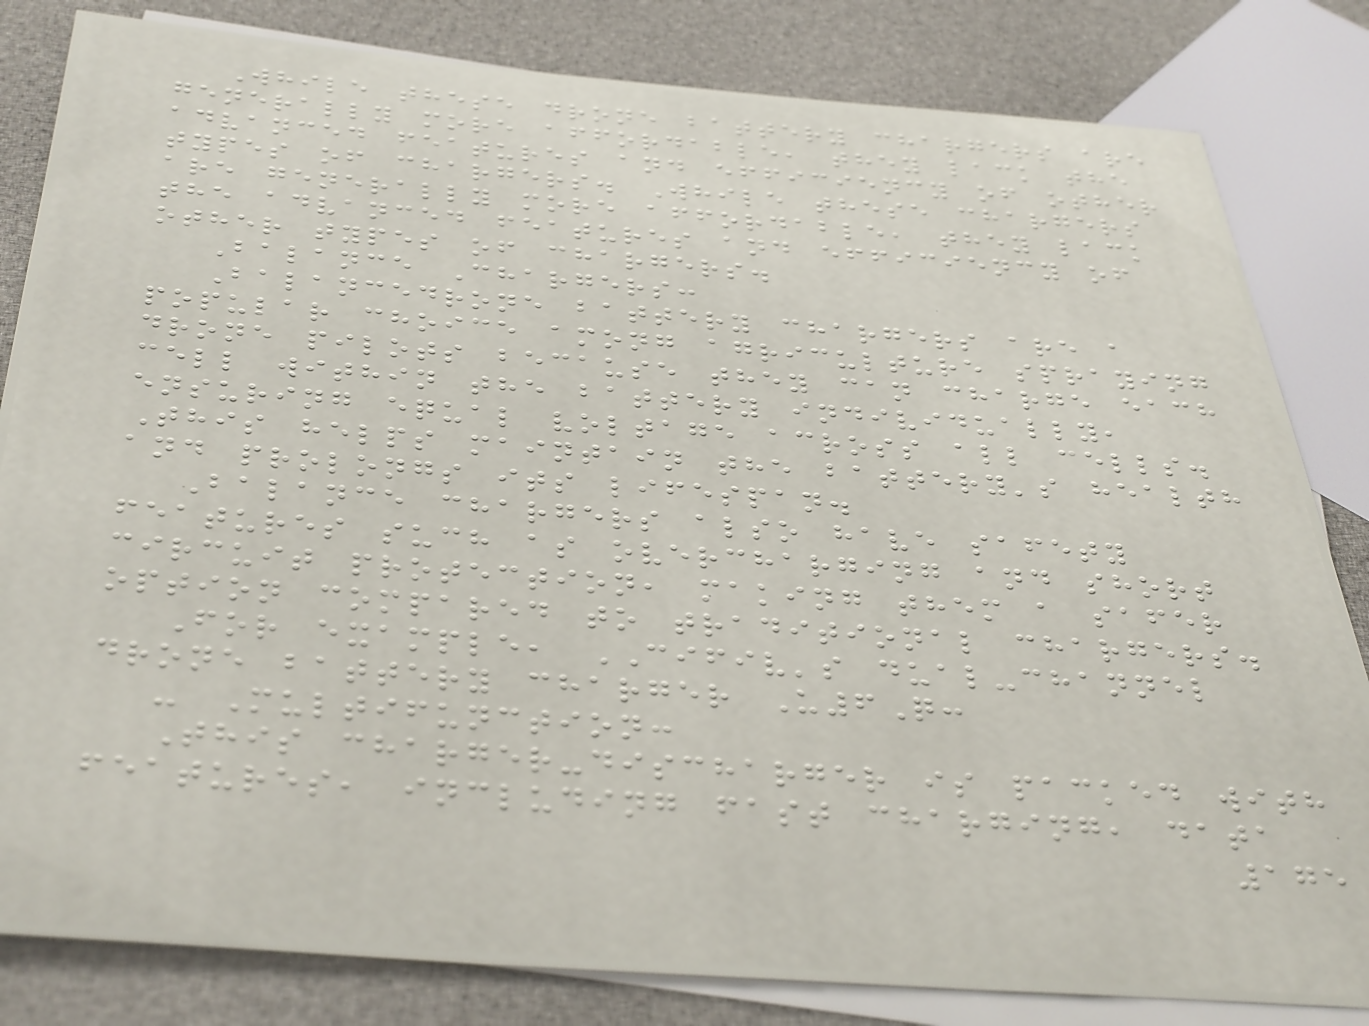While these drone battery chargers are
generally more affordable, they lack the
advanced features and efficiency of other
types of chargers. While these chargers
are generally more affordable, they lack
the advanced features and efficiency of
other types of chargers.
Balance Chargers:
Balancedrone battery chargers are a
popular choice among agriculture spraying
drone pilots because they can charge each
cell within the battery individually,
ensuring equal voltage across all cells.
This helps maintain the battery's health
and prolongs its lifespan.
Balance chargers also have safety
features such as overcharging and short
circuit protection, making them a safer
option compared to traditional chargers.
For example, CIFIV's dual-channel
drone battery charger U6Q:
- Multifunction:
This charger-discharger is packed with
features, including fast charging, data
175
